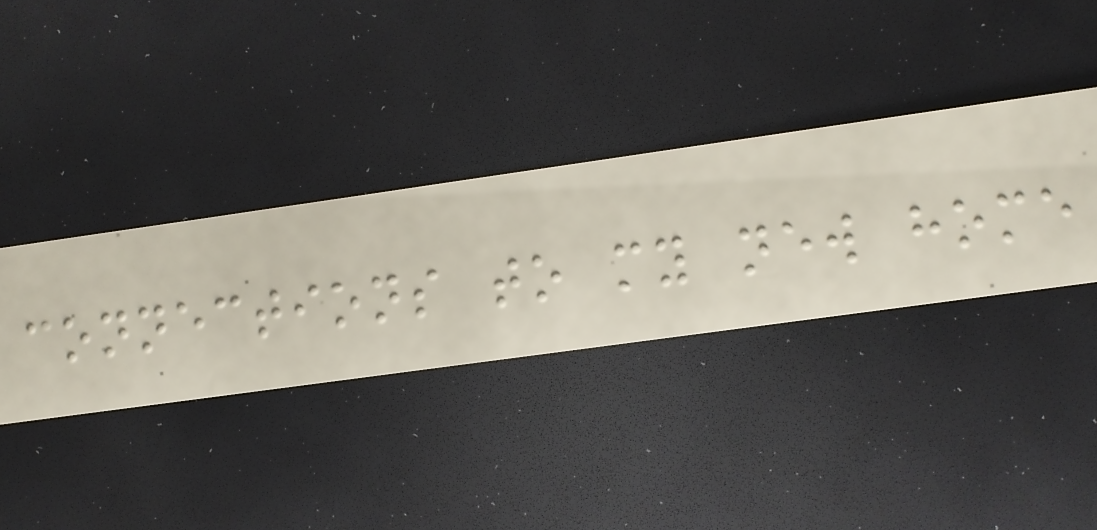connections to my new home
